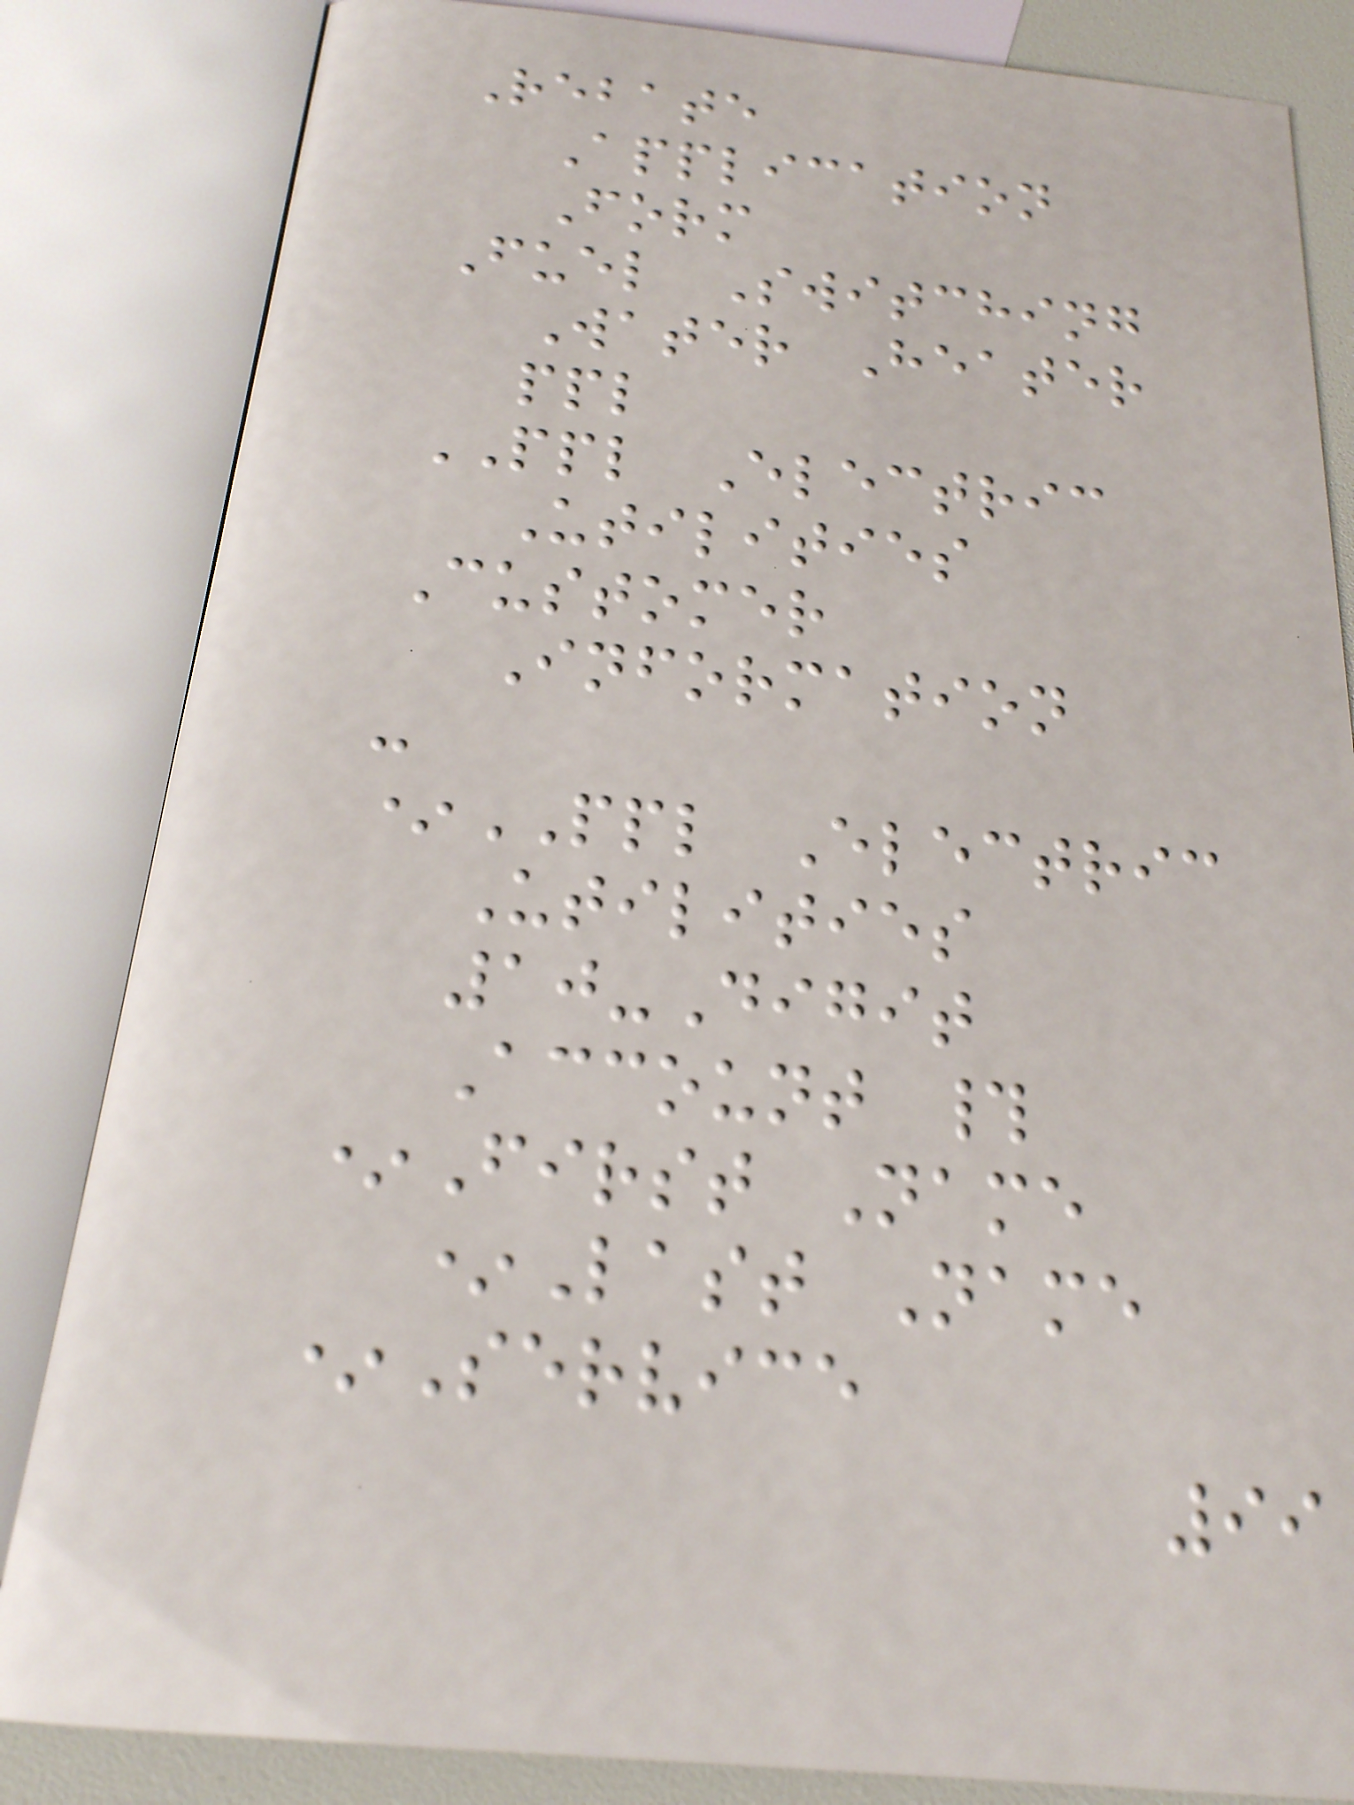Rebate
Application
Form
Fuel Switching
Water Heater
ppl
PPL Electric
Utilities
Customer
Information
-
*PPL Electric
Utilities
10-Digit
Account #
*First Name
*Last Name
*Service
99
